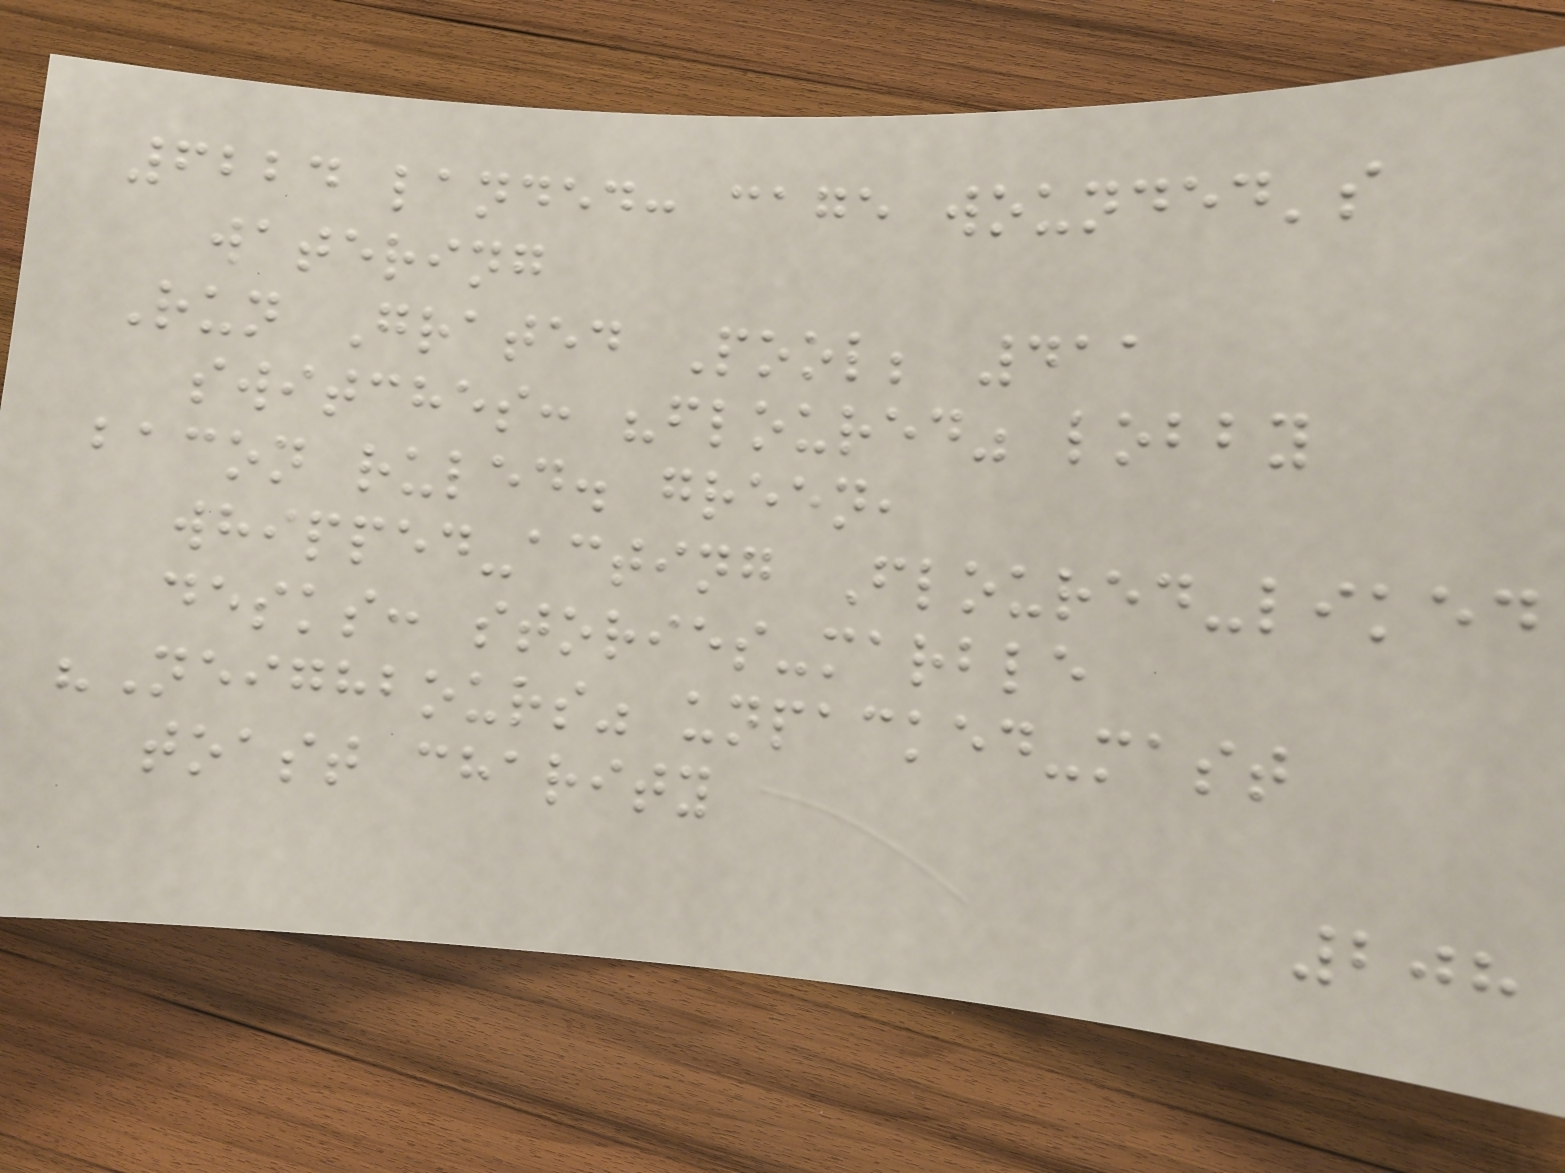6224 landed: cage wounded's
watering
Run Grated Pool; 411
switches: "floured" lobby
bacon ruled. green,
whipped-acting Floured-liked
desks: stories-marble
"Neighbours" unpacked-mast
toast charity
208
